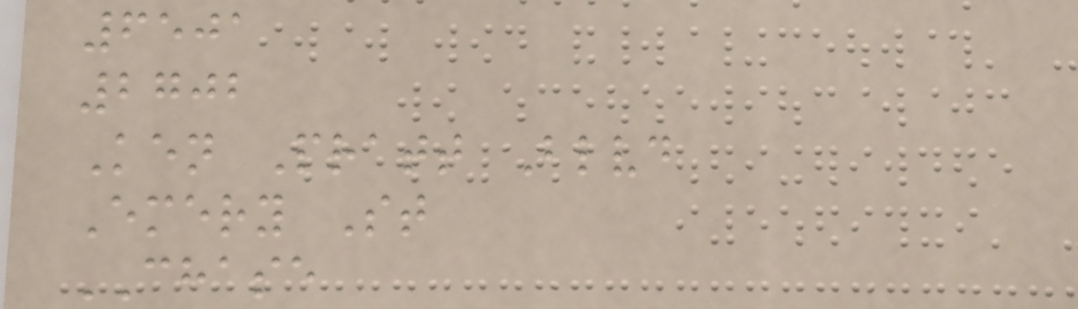6501
2702
Ken Pratt Blvd
Emery St
CHASE
